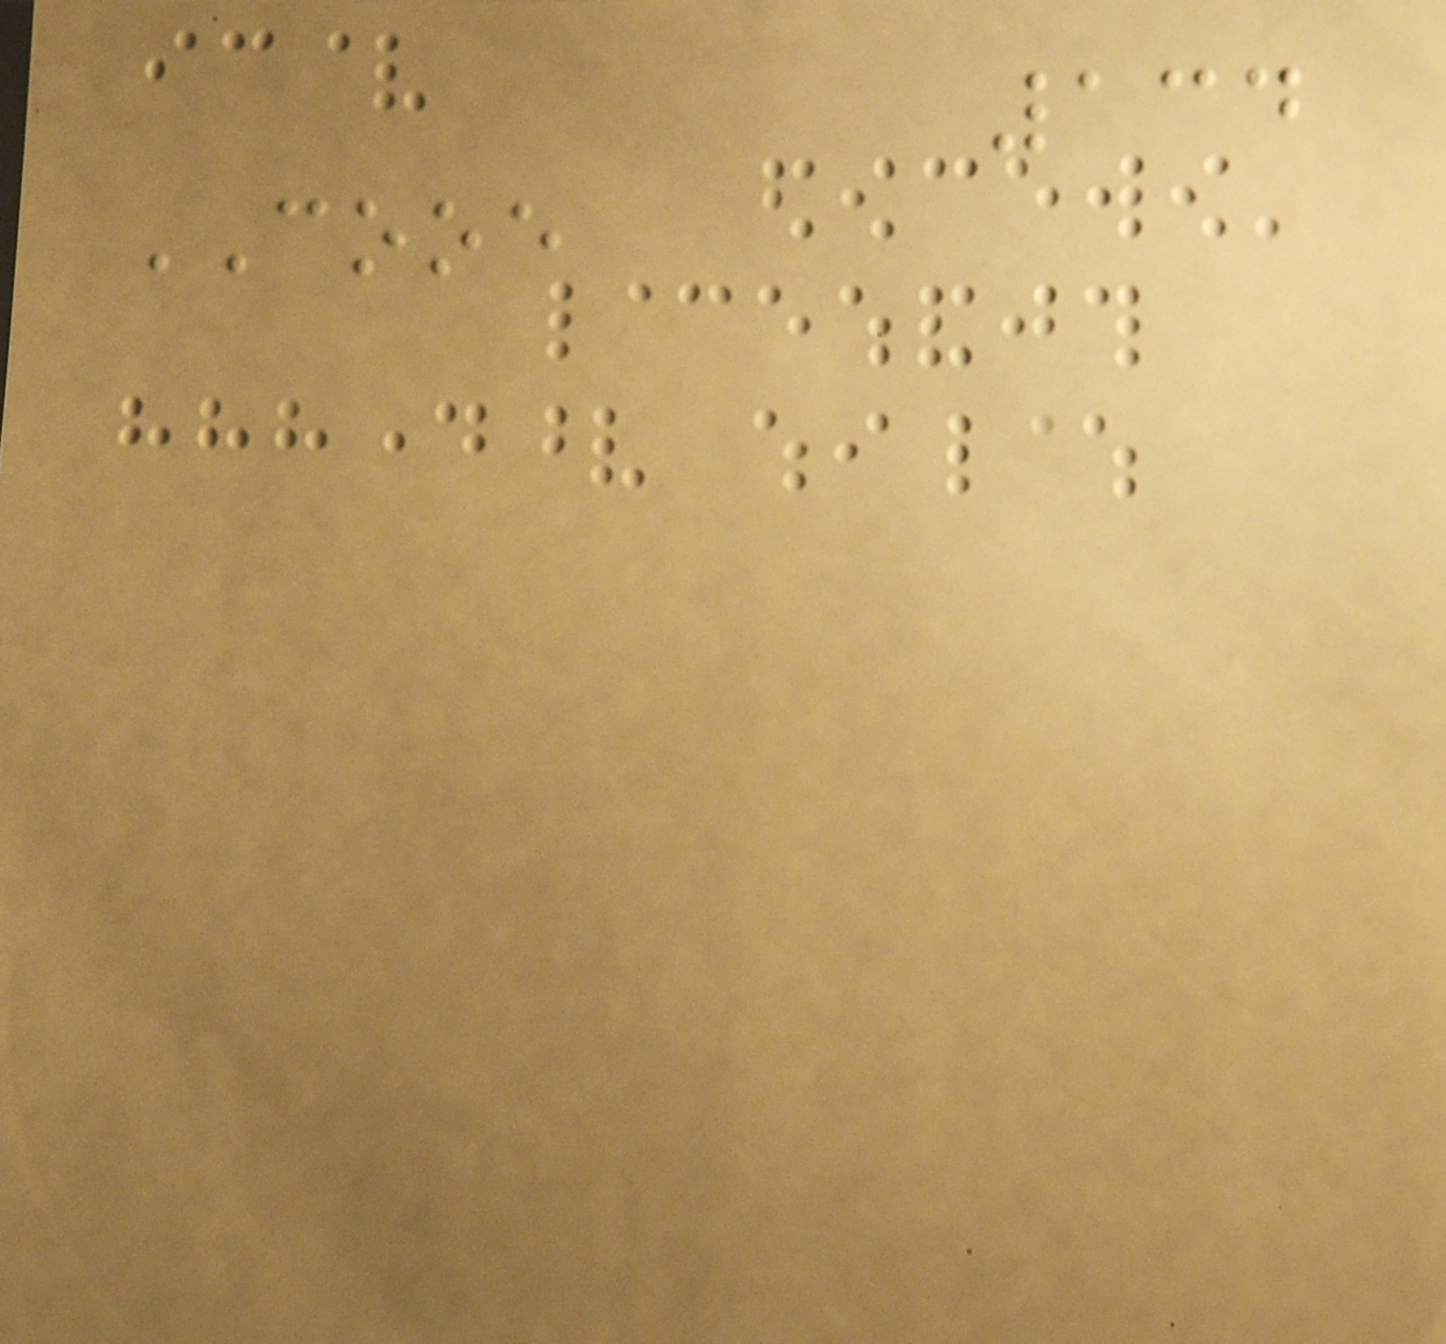134
COOE
